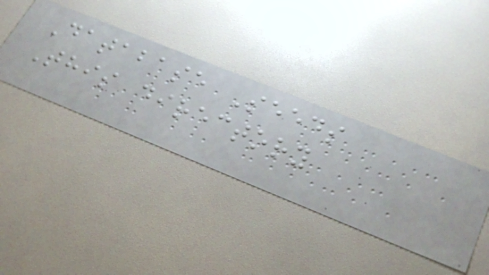Database Seeds
This directory
